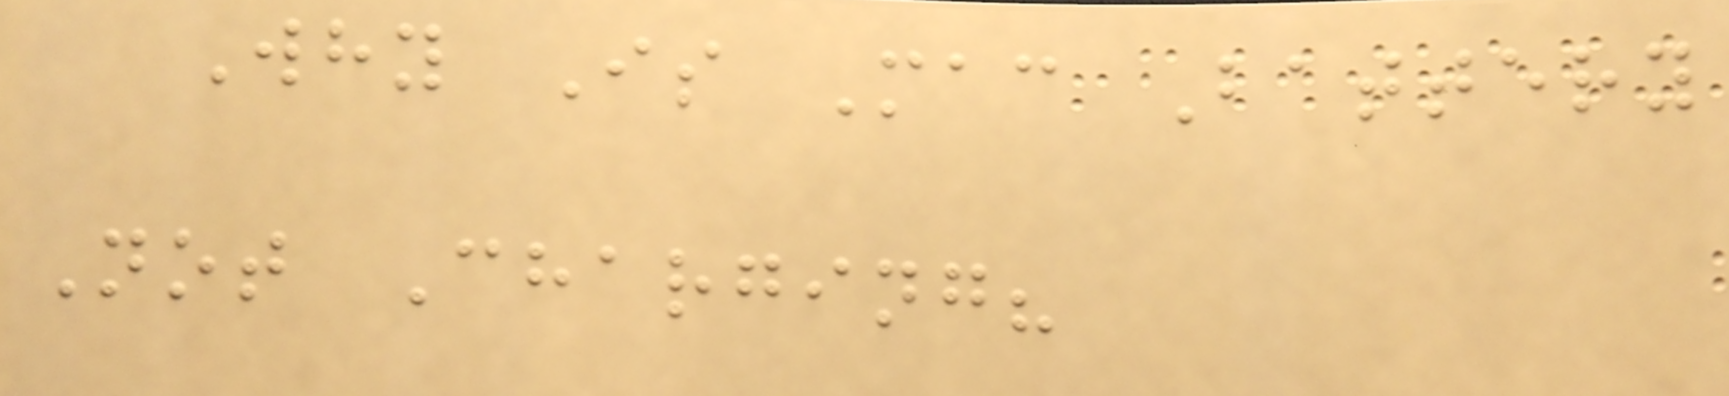Why Is Mac Battery
Not Charging?
